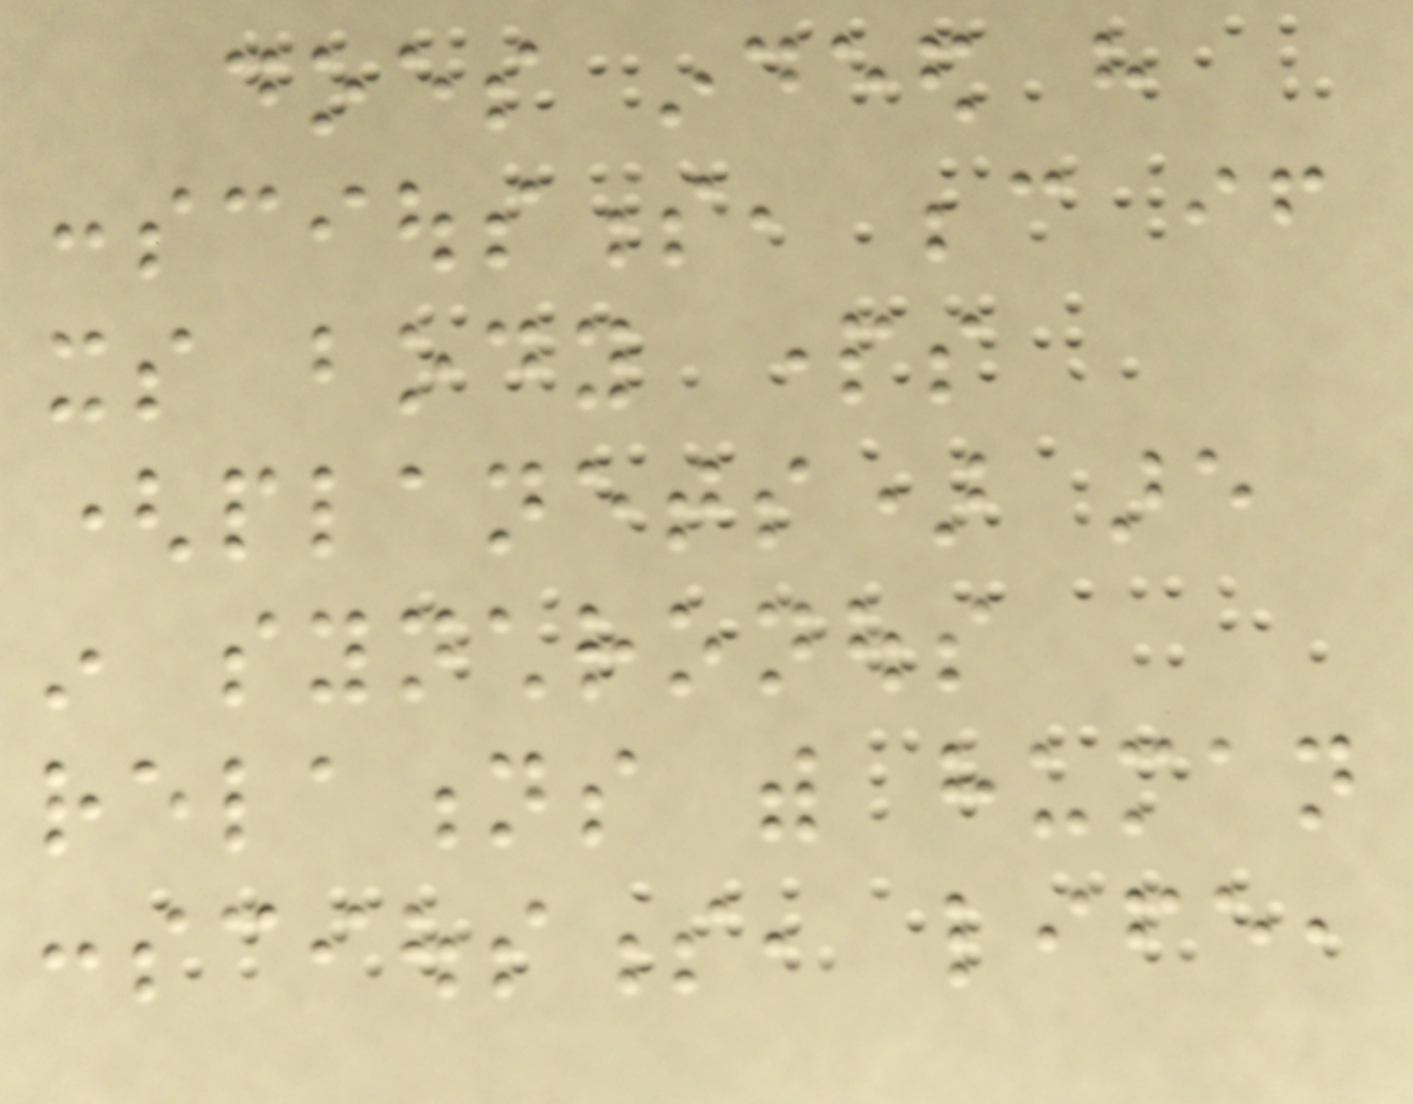does indeed have
consciousness, because if
its body parts
(planets) are
in synchronous
relations with human
consciousness, life,
